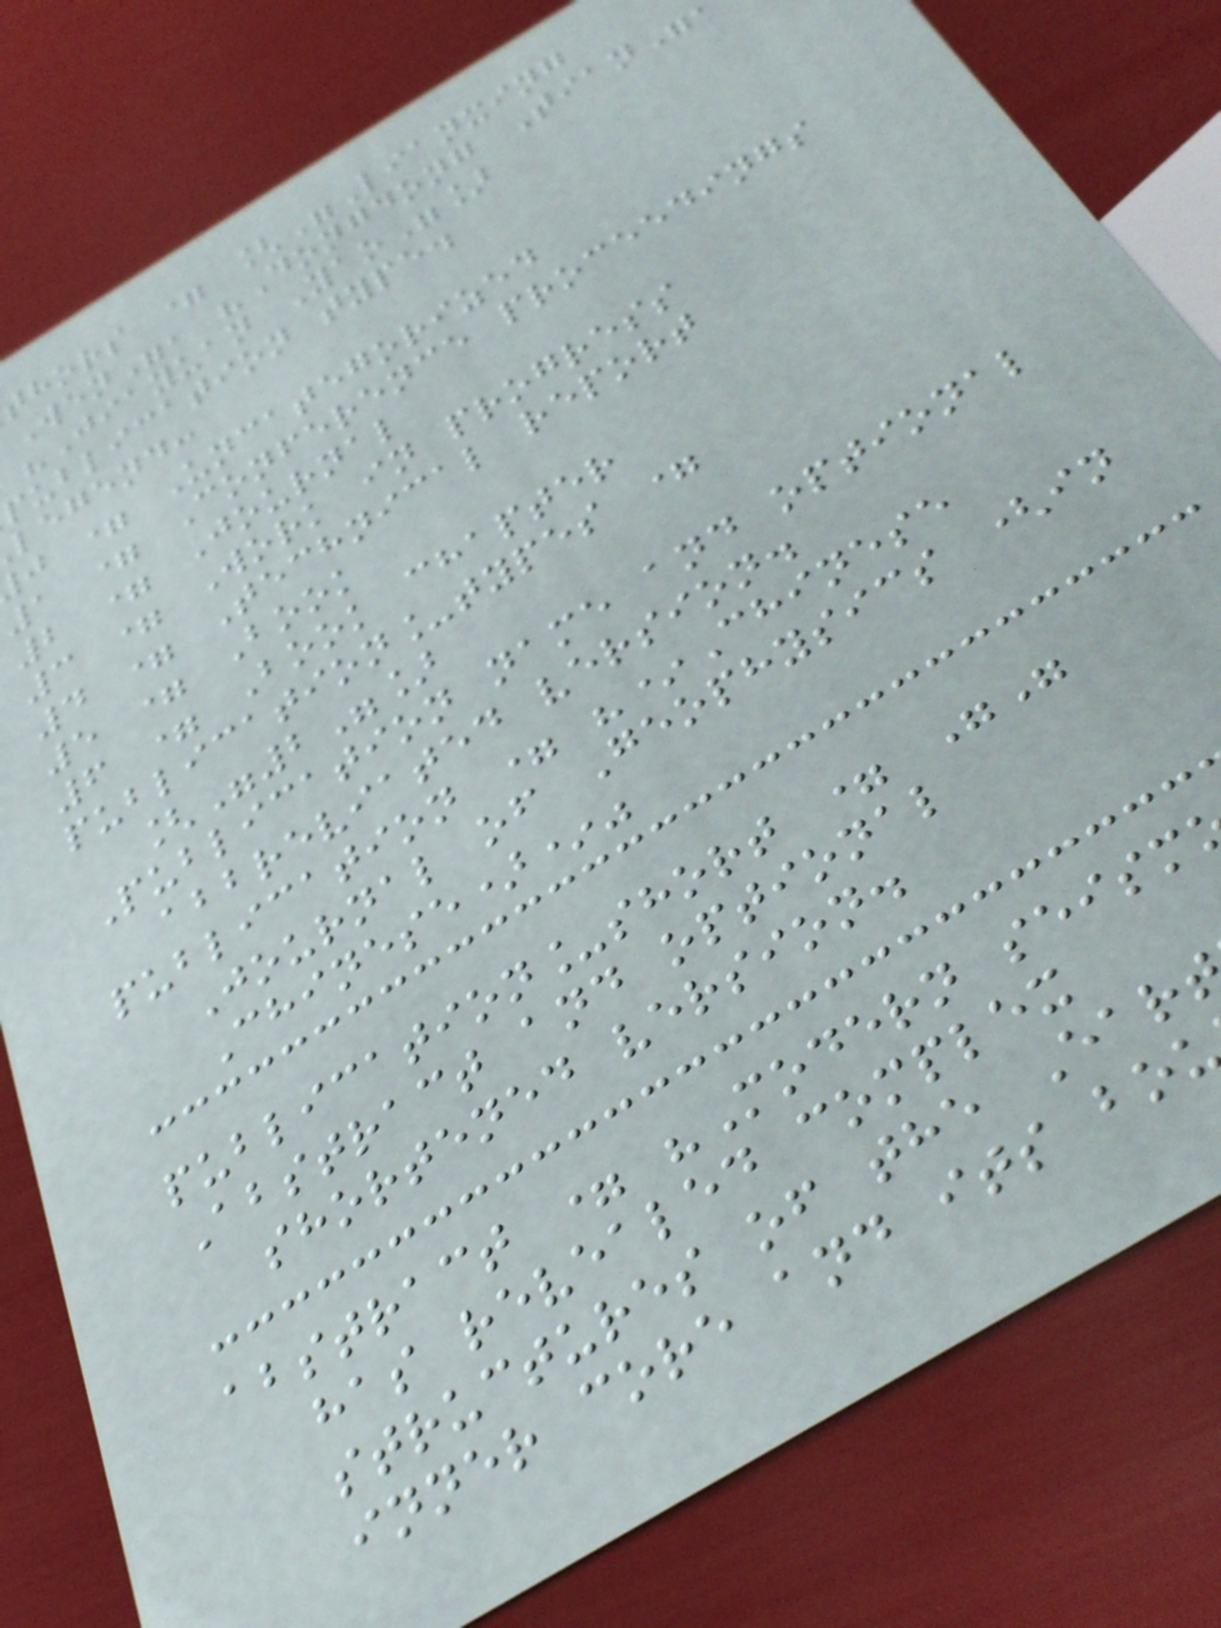thors = ["Lianxing
Wen", "Dongdong Tian
"Jiayuan Yao"]
publication type.
legend:
j = Uncategorized
1 = Conference proceedings
2 = Journal
3 = Work in progress
4 = Technical report
5 = Book
6 = Book chapter
publication_types =
["2"]
Publication name and optional
abbreviated version.
publication = "*Chinese
Journal of Geophysics (in
Chinese)*"
publication_short = ""
Abstract and optional
shortened version.
abstract = "Modern seism
has revealed complex
structures of the Ear
inner core and its bo
